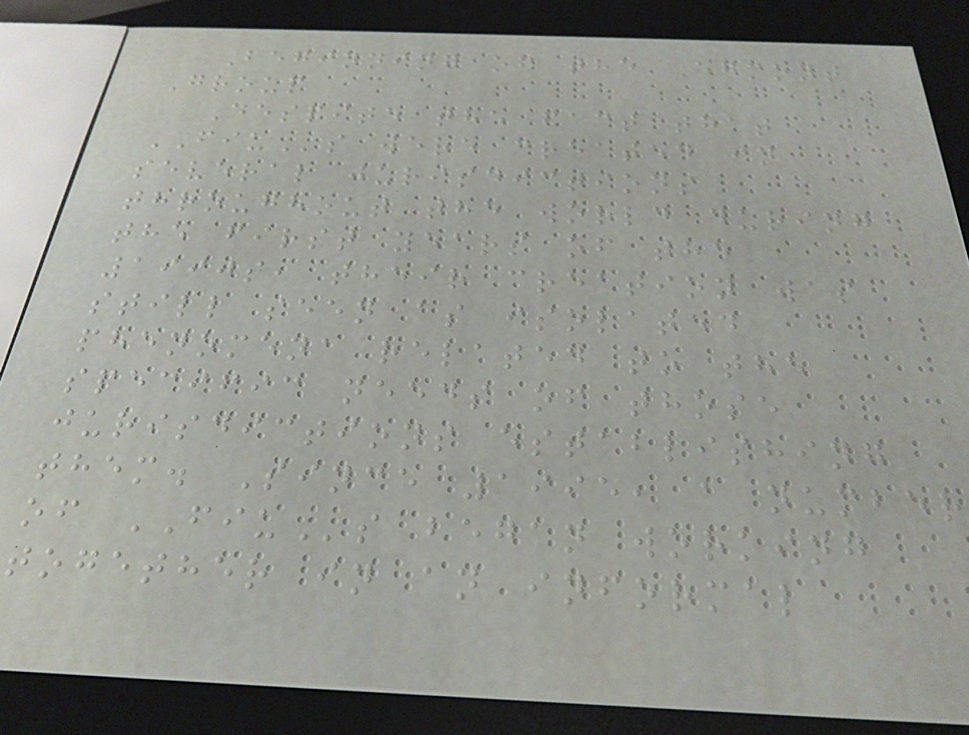Beginning of the Egmont
Group
Despite the fact that
FIUs were created in
several jurisdictions
throughout the world during
the first years of the
1990s, their creation was
still seen as isolated
phenomena related to the
specific needs of those
jurisdictions establishing
them. Since 1995, a number
of FIUs began working
together in an informal
